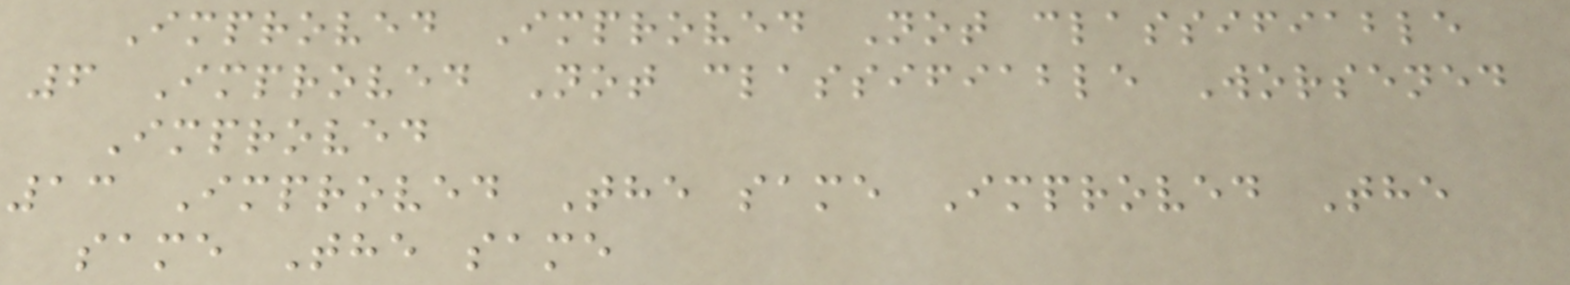Improved Improved Not classifiable
6 Improved Not classifiable Worsened
Improved
13 Improved The same Improved The
same The same
